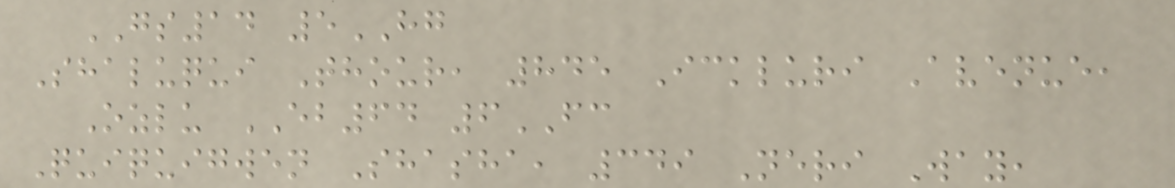GS14 5HG
Shaluqui Thour, 845 Ickluri Avenue,
Ozlu EB64 6FC
Quiquigwen Shasha, 349 Neri Way,
